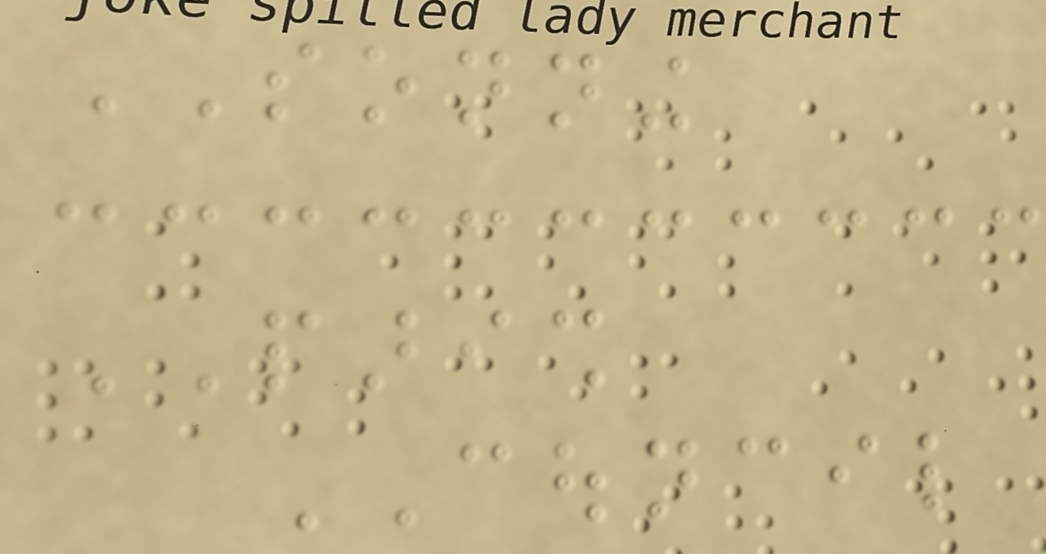SONNING
PARISH
COUNCIL
